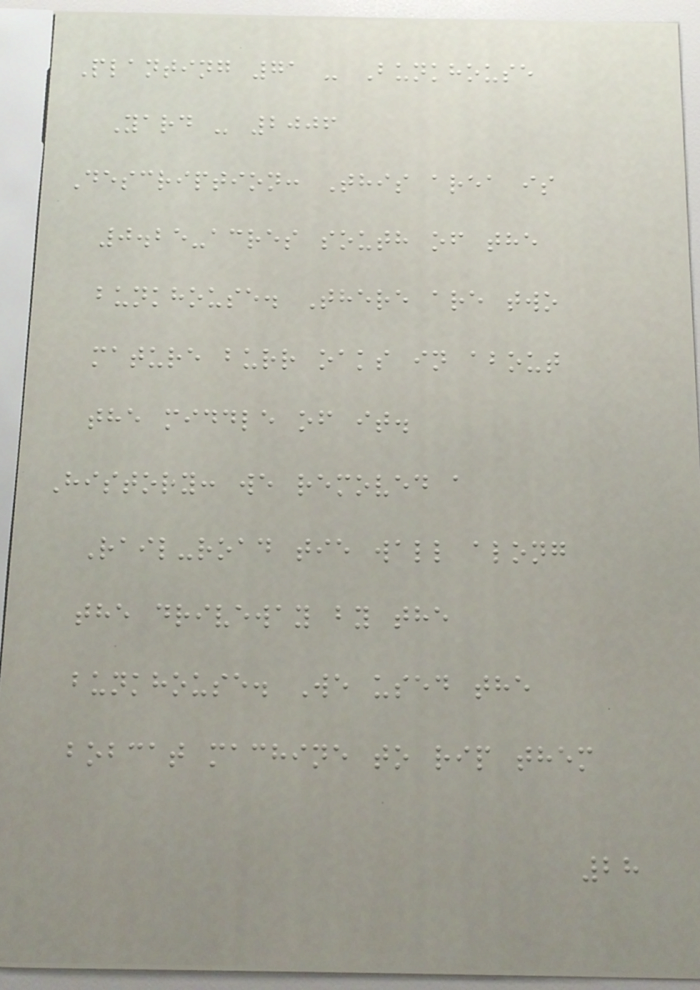Planting 71 - Bunkhouse
Yard - 2006
Description: This area is
0.25-acres south of the
bunkhouse. There are two
mature burr oaks in about
the middle of it.
History: we removed a
Rail-road tie wall along
the driveway by the
bunkhouse. We used the
bobcat machine to rip them
28
